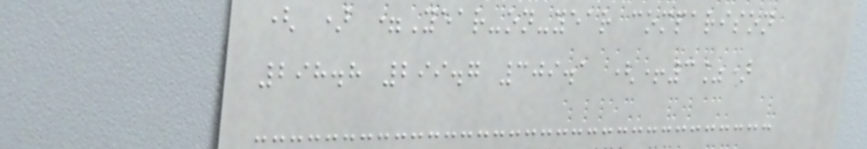( ) =Year-on-year comparison
298.8 299.7 309.1 (+3%)
